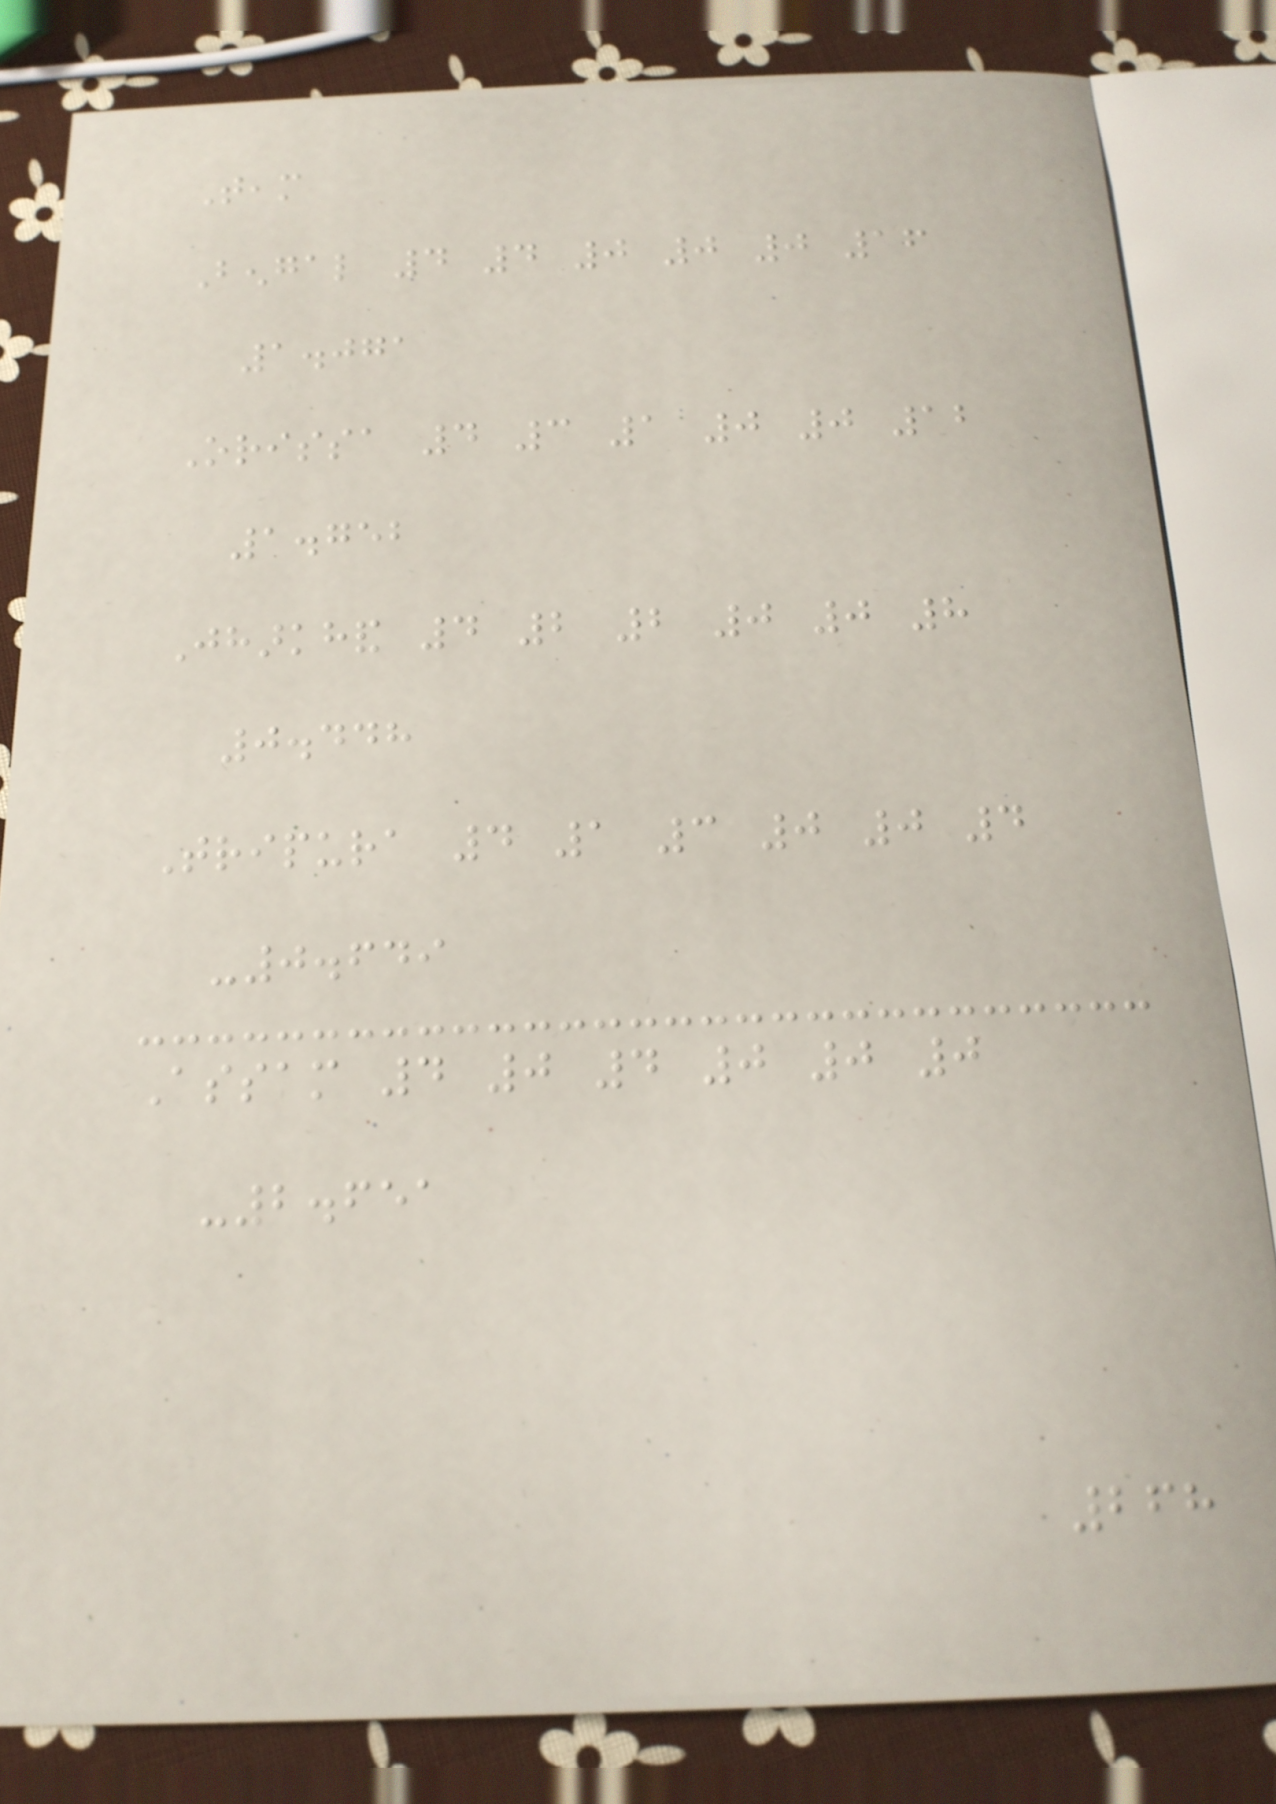Team
Bengal 4 4 0 0 0 16
1.071
Orissa 4 3 1 0 0 12
1.752
Jharkhand 4 2 2 0 0 8
0.448
Tripura 4 1 3 0 0 4
-0.649
Assam 4 0 4 0 0 0
-2.651
268
